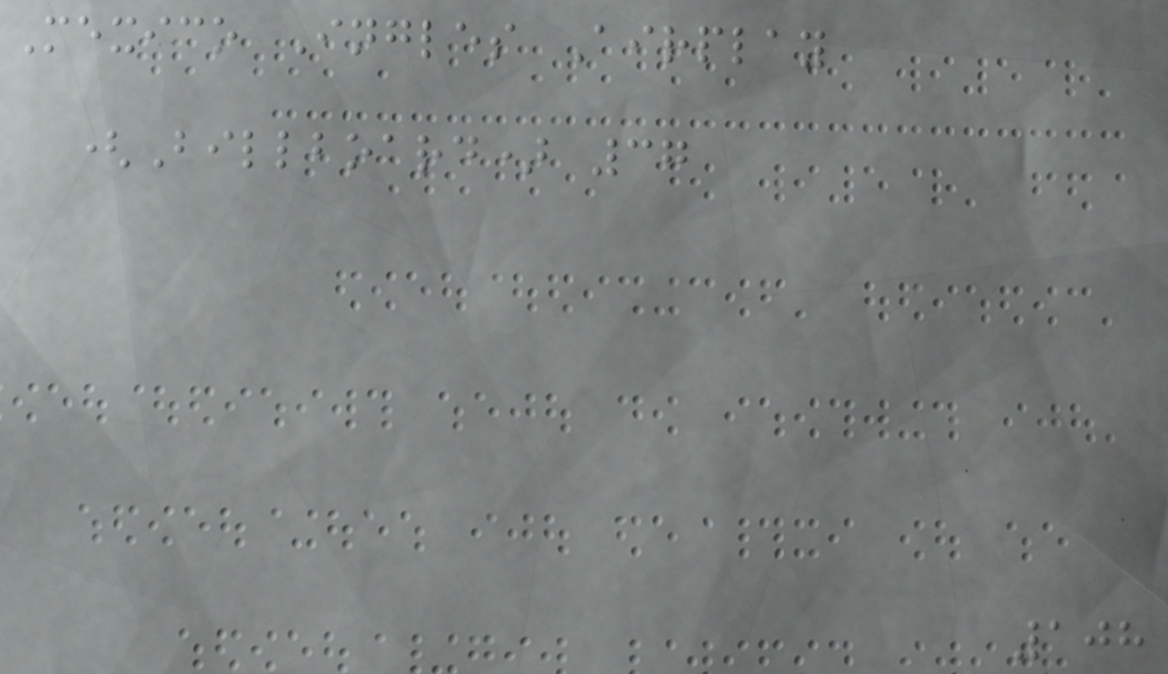Mexico Ingles Airplay
(Billboard) 37
108
